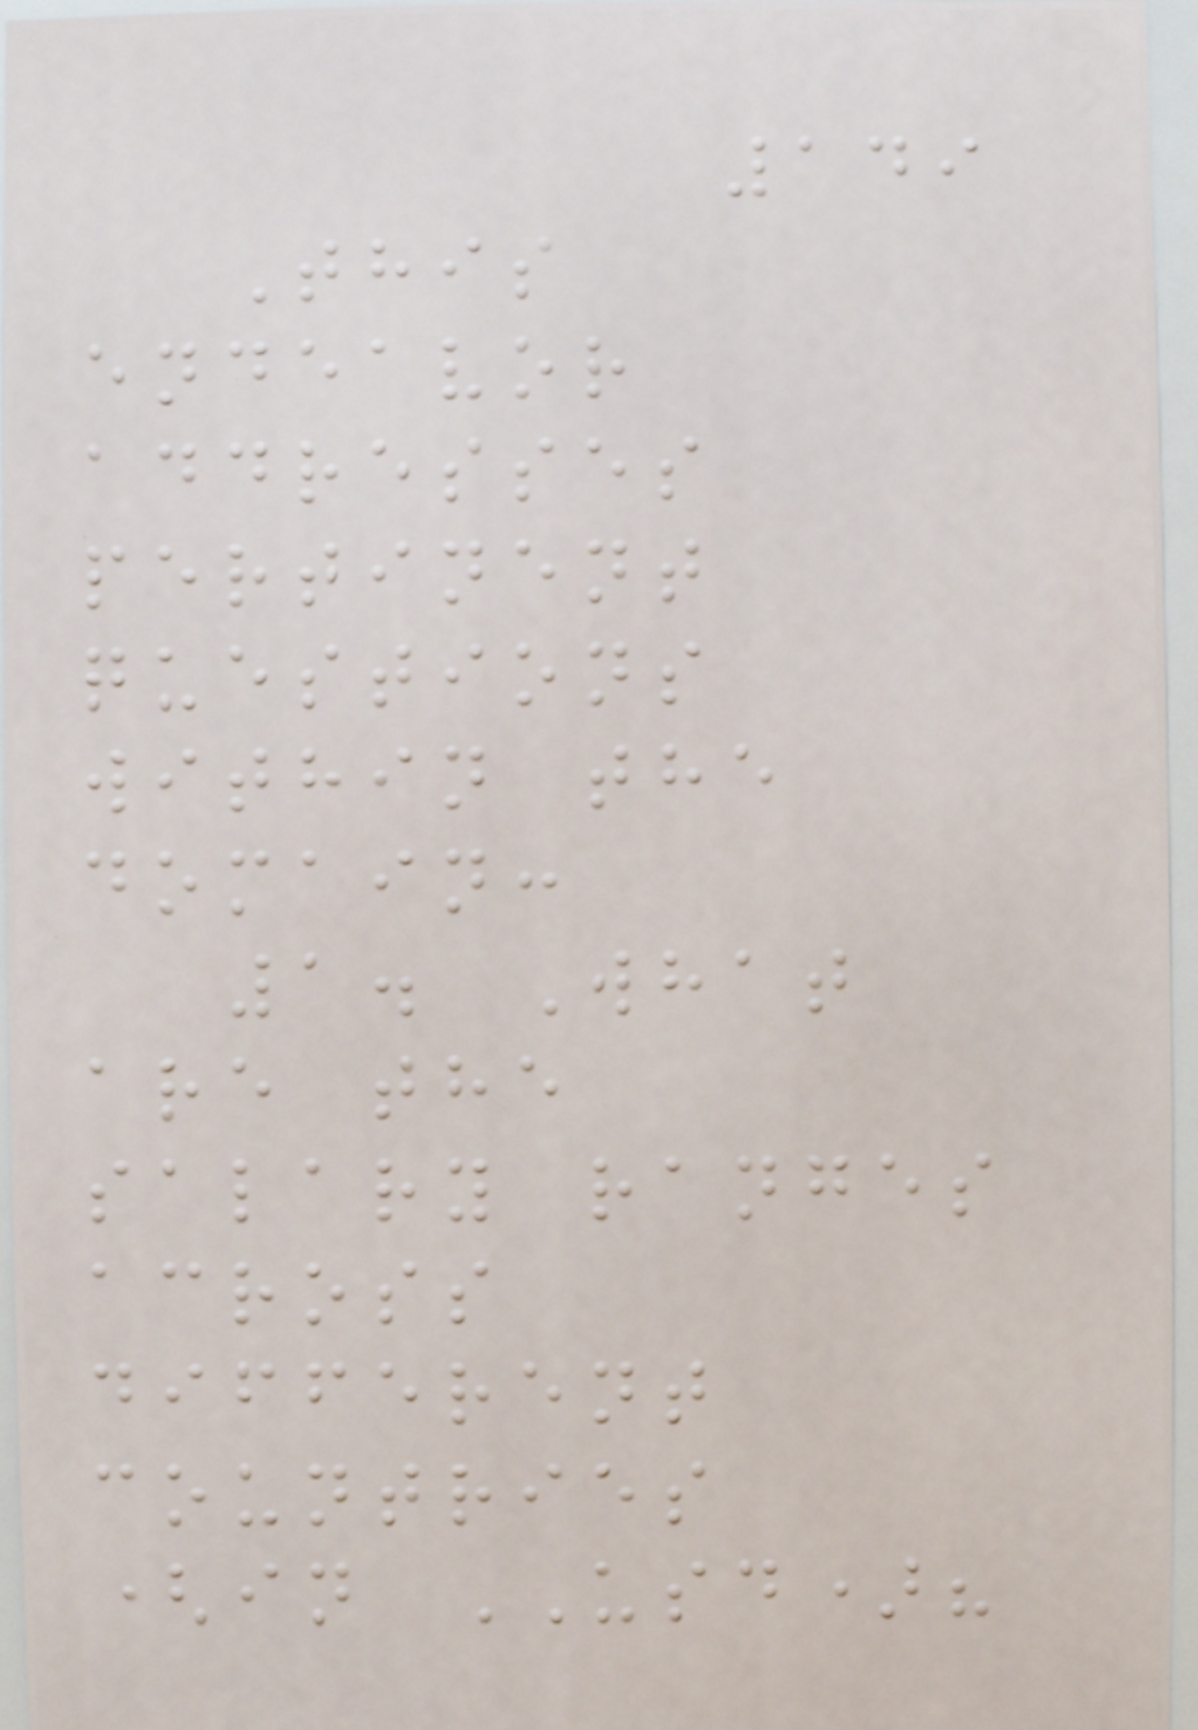149
This
endeavor
addresses
pertinent
questions
within the
domain:
1. What
are the
salary ranges
across
different
countries
(in USD)?
